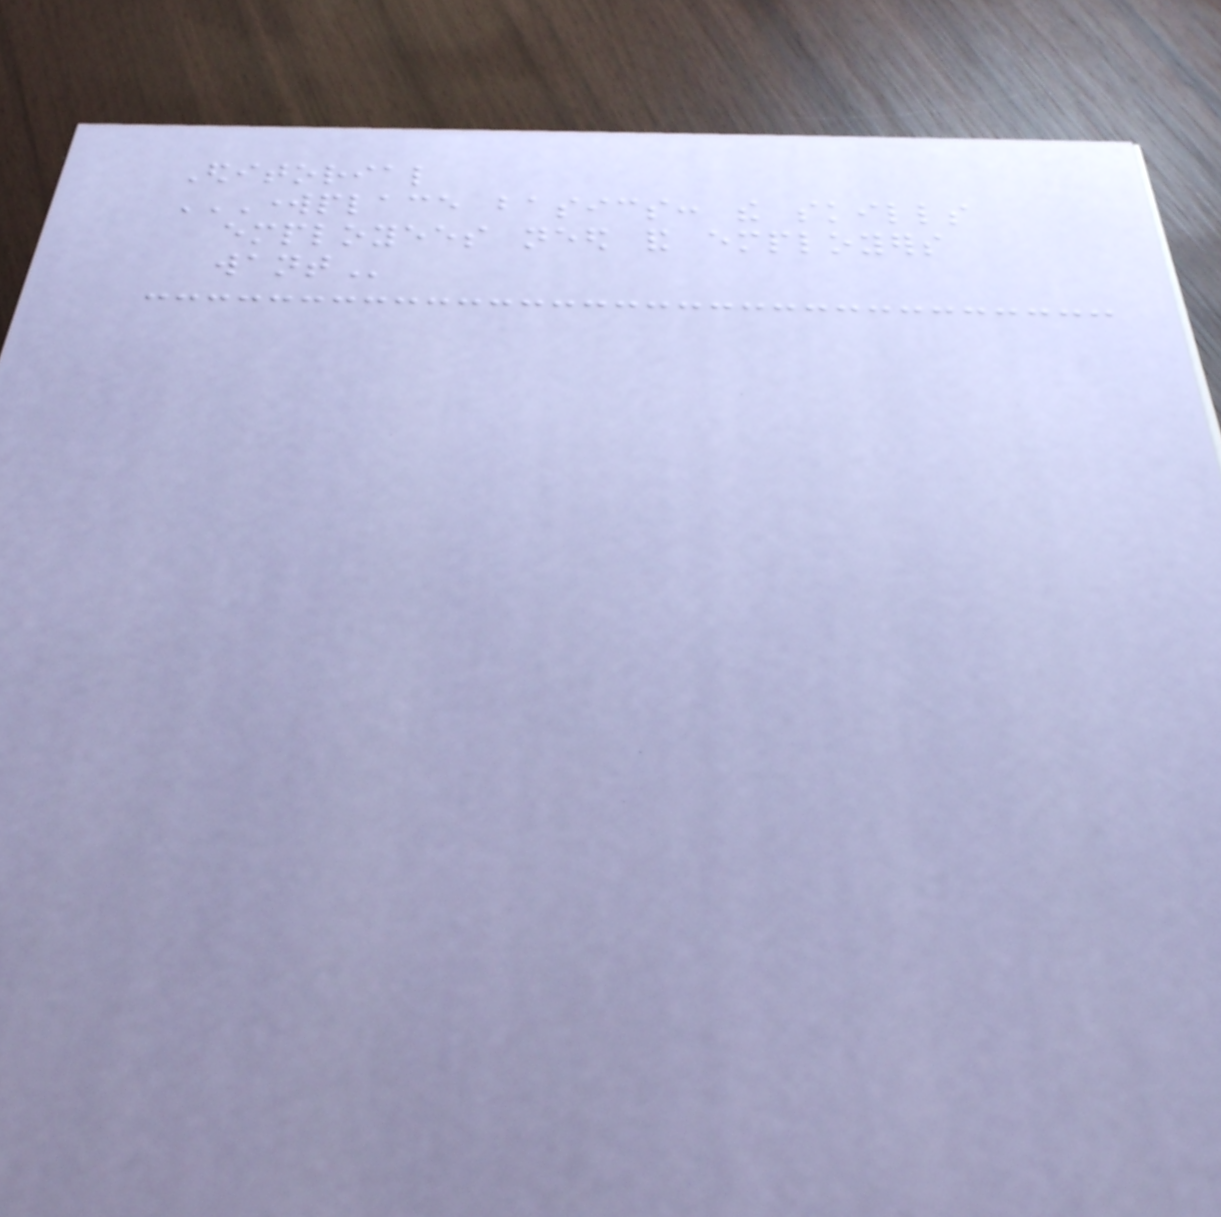Editorial
WORKPLACE BASICS: THE SKILLS
EMPLOYEES NEED AND EMPLOYERS
WANT
